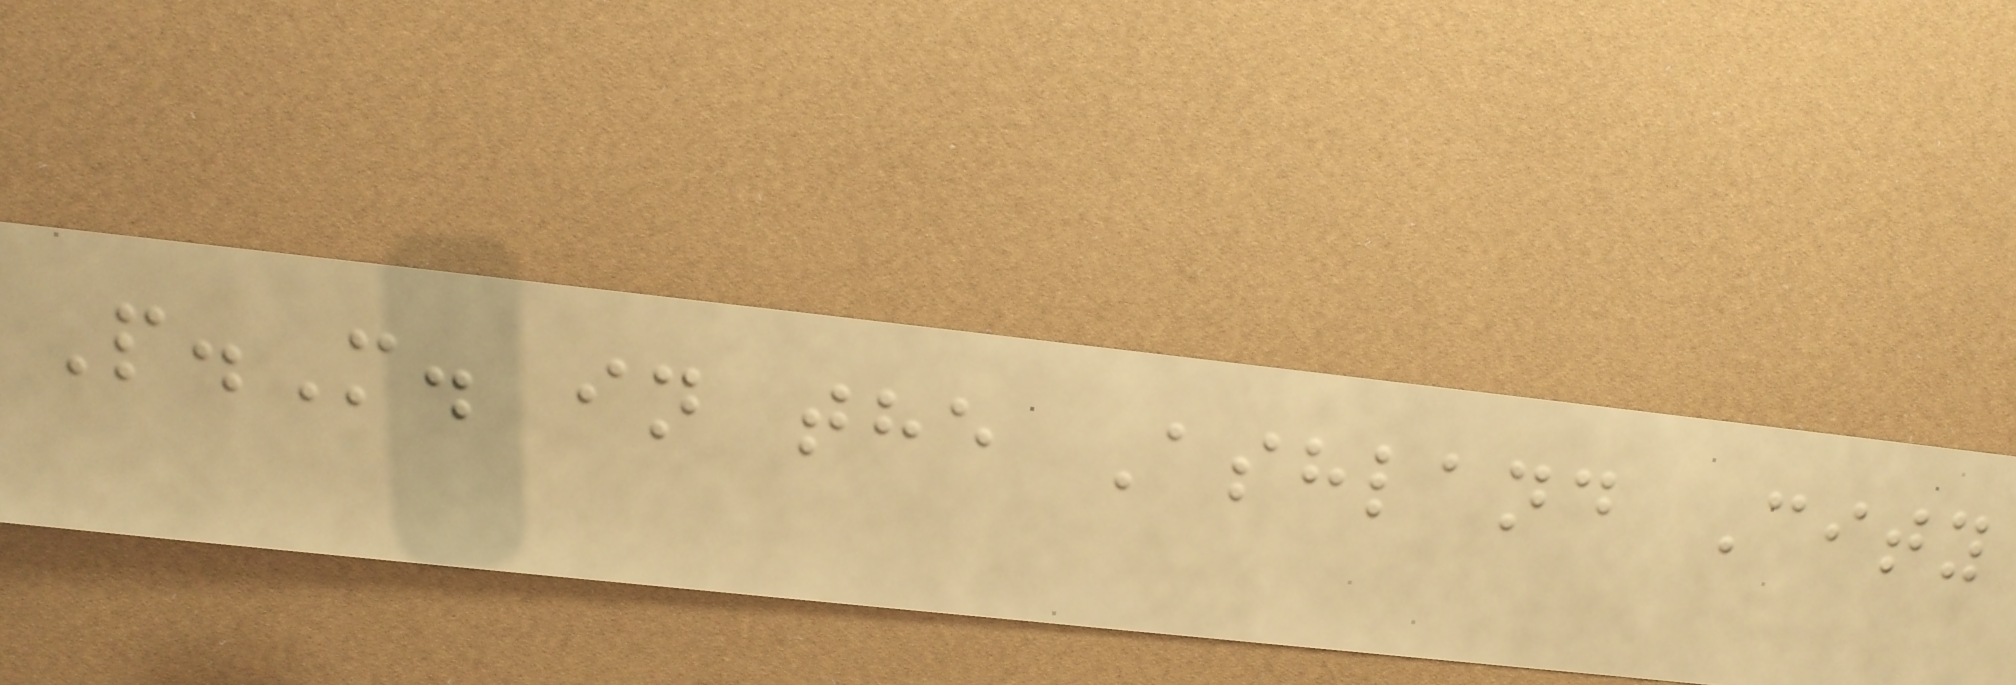P.M. in the Ashland City
